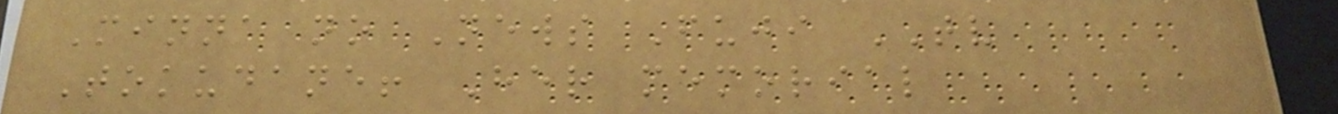Minna no News Fuji TV
Tokudane! Her memorial
